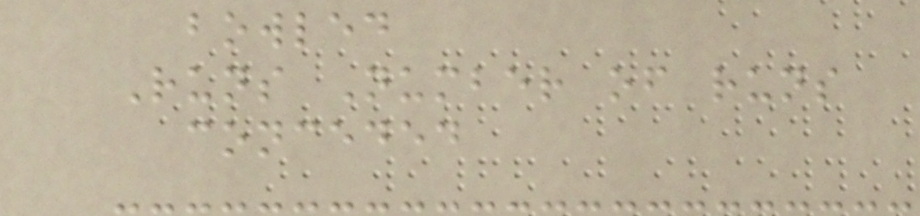bowled
Runs Number of runs
conceded
